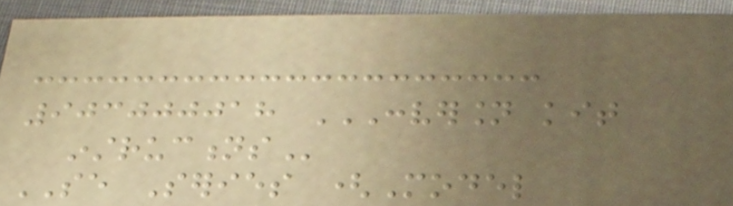903000018 CONVERSION KIT
INSTRUCTIONS
SE Series (Model
